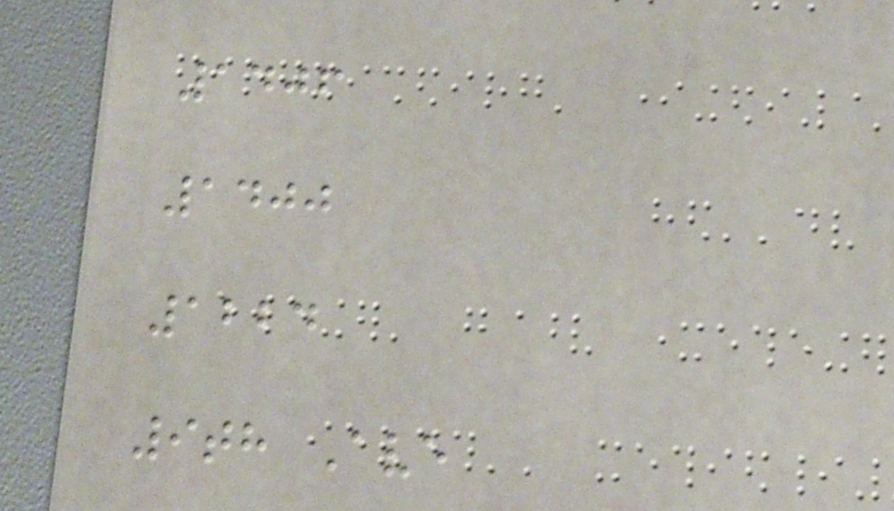1406
1400
1224
9th Ave
